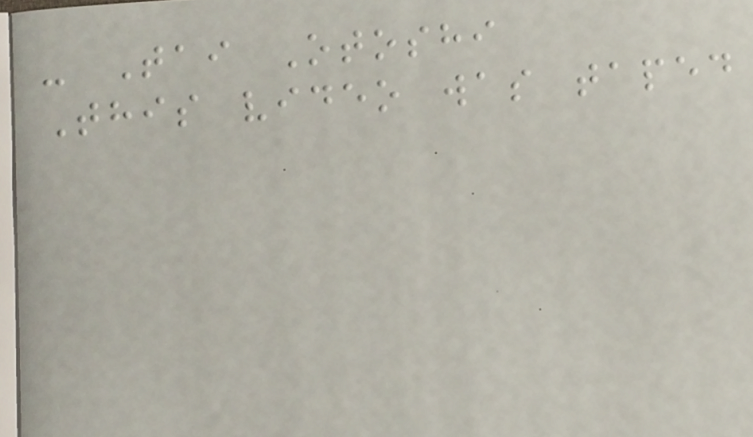- Tai Otoshi
This video was taped
